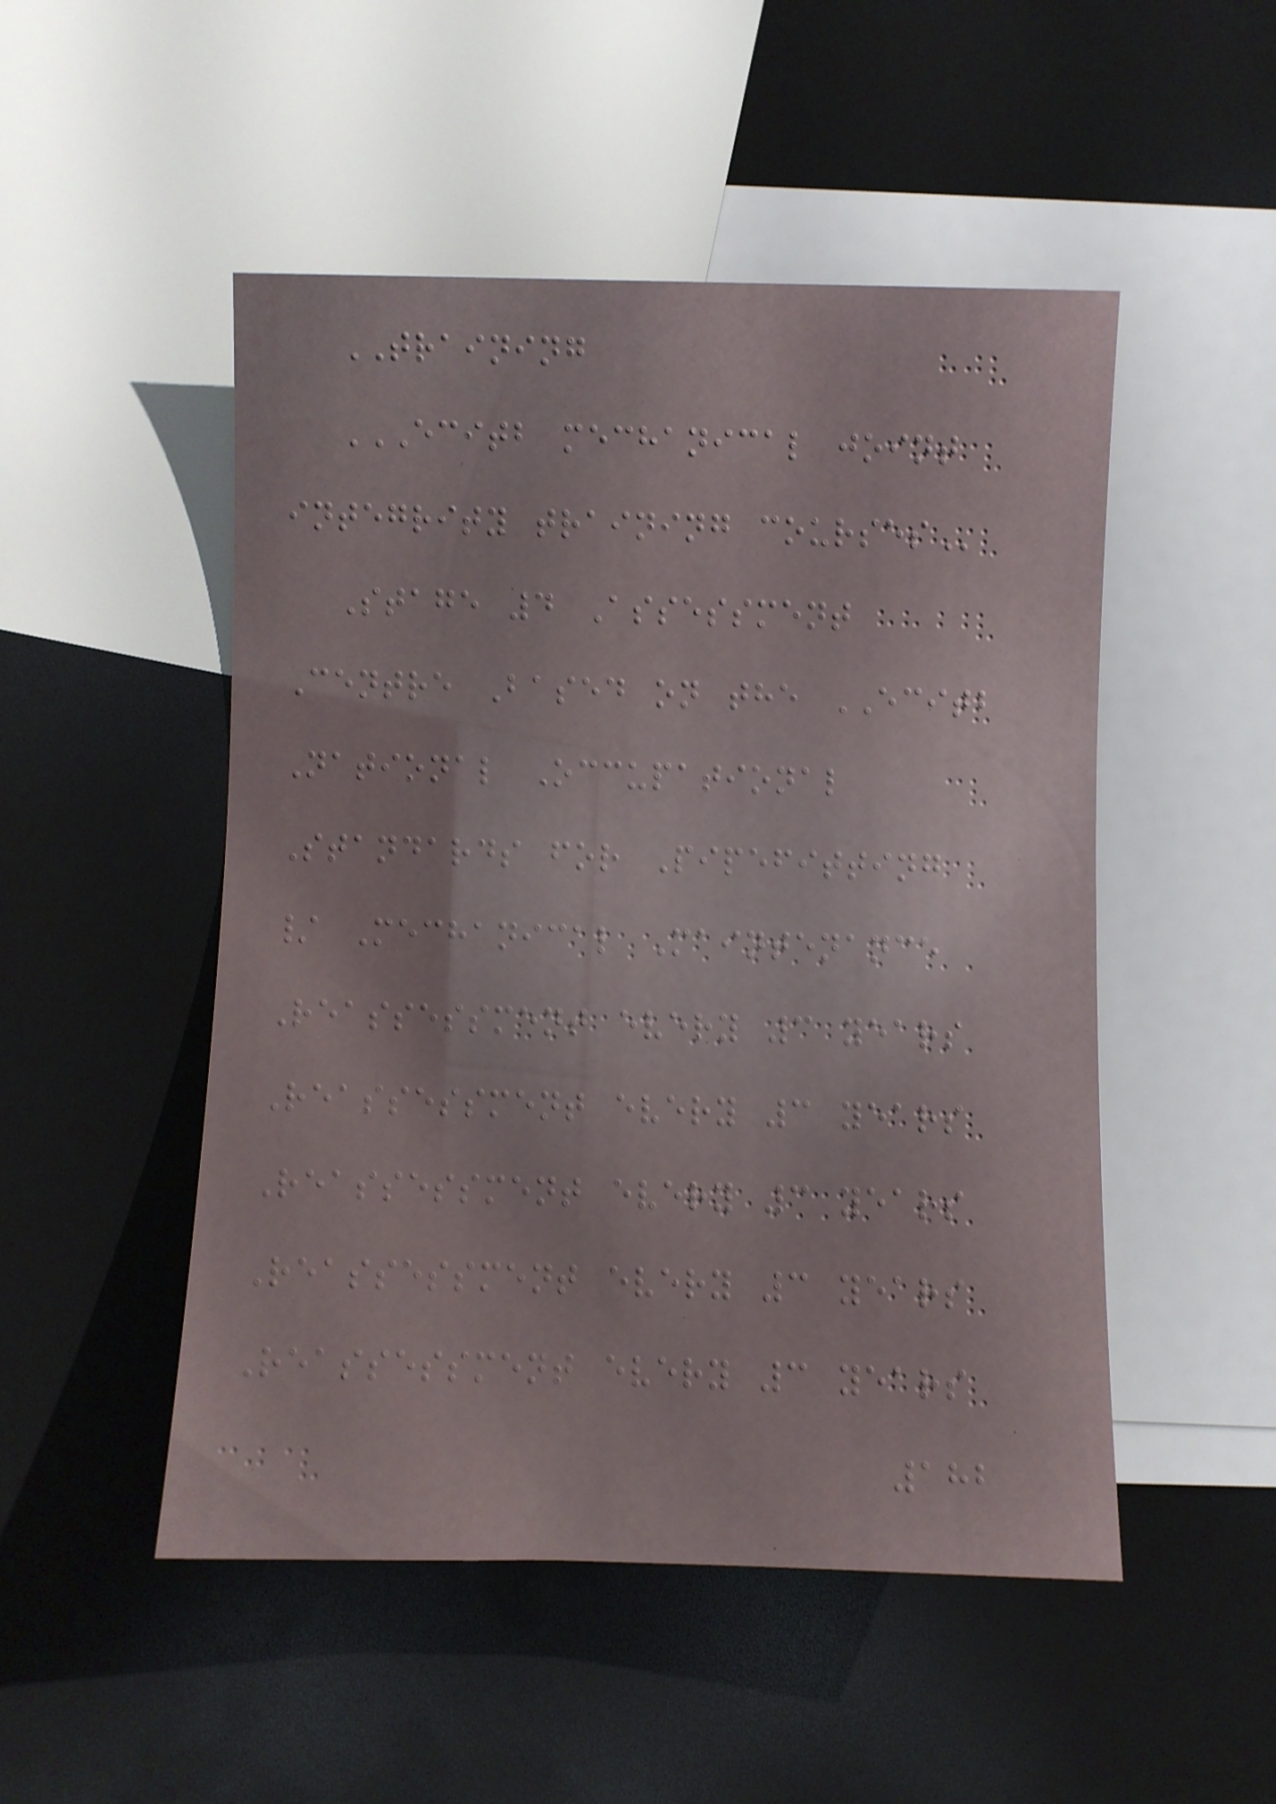TRAINING
ECITB MECHANICAL JOINT
INTEGRITY TRAINING COURSES
Stage 4 Assessment
Centre Based on the ECITB
National Occupational
Standards for Pipefitting
/ Mechanical Maintenance
Reassessment every 3 years
Reassessment every 3 years
Reassessment every 3 years
Reassessment every 3 years
Reassessment every 3 years
182
